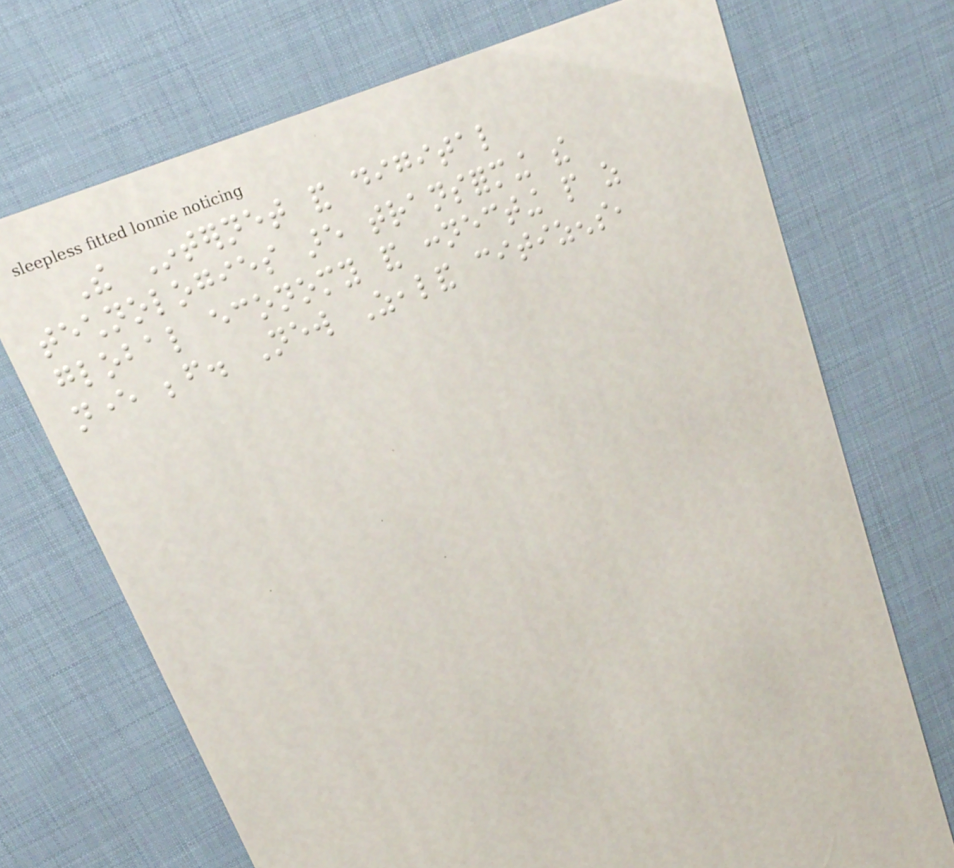The Internet and digital
technologies are transforming the
global economy and connecting people as
never before. New Zealand citizens,
